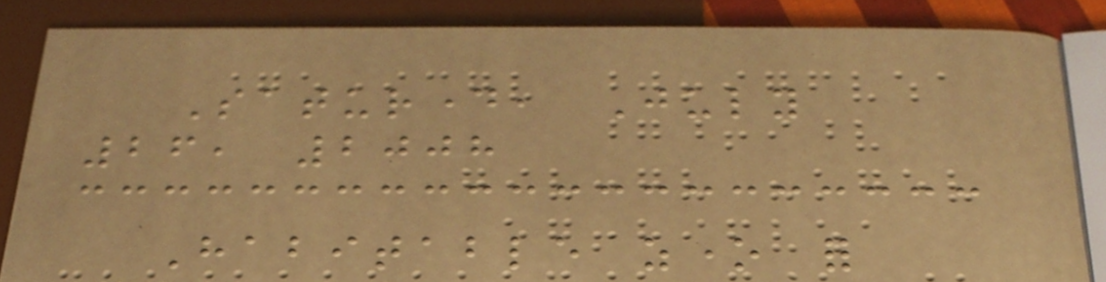Saturday, July
26, 2008
Habitable zone for
